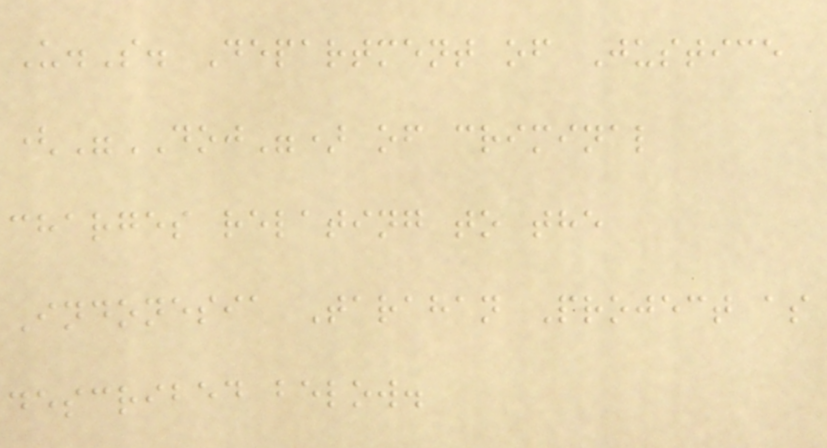U.S. Department of Justice
("DOJ") of criminal
charges relating to the
Indonesia Tarahan Project as
described below.
